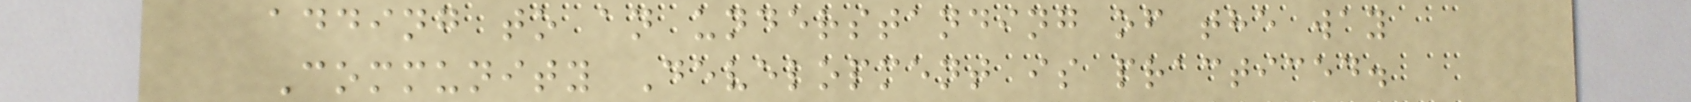adding to an understanding of the way
Community Development is practiced.
